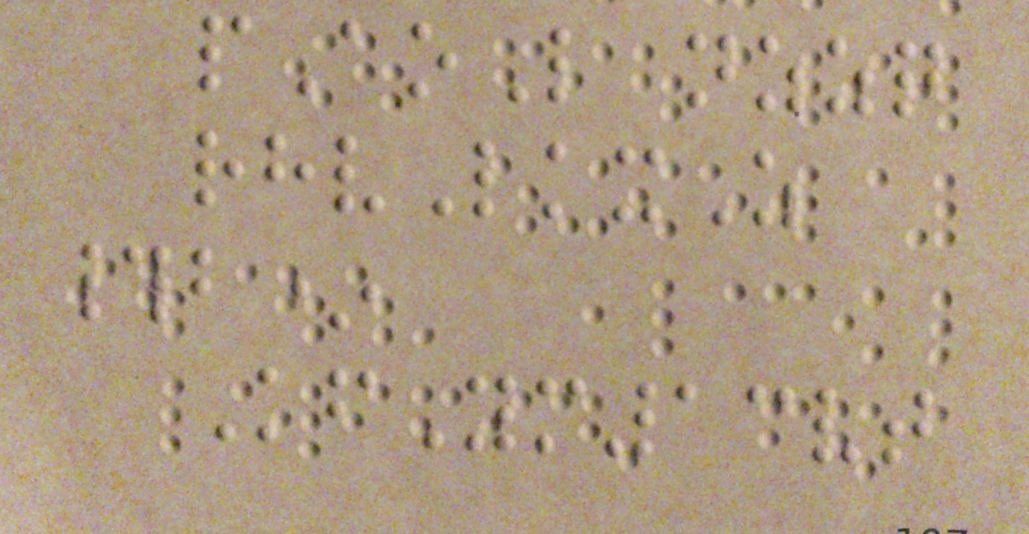pAoL nzzq
rhvLkxZ
#b*
KfYm13vt
